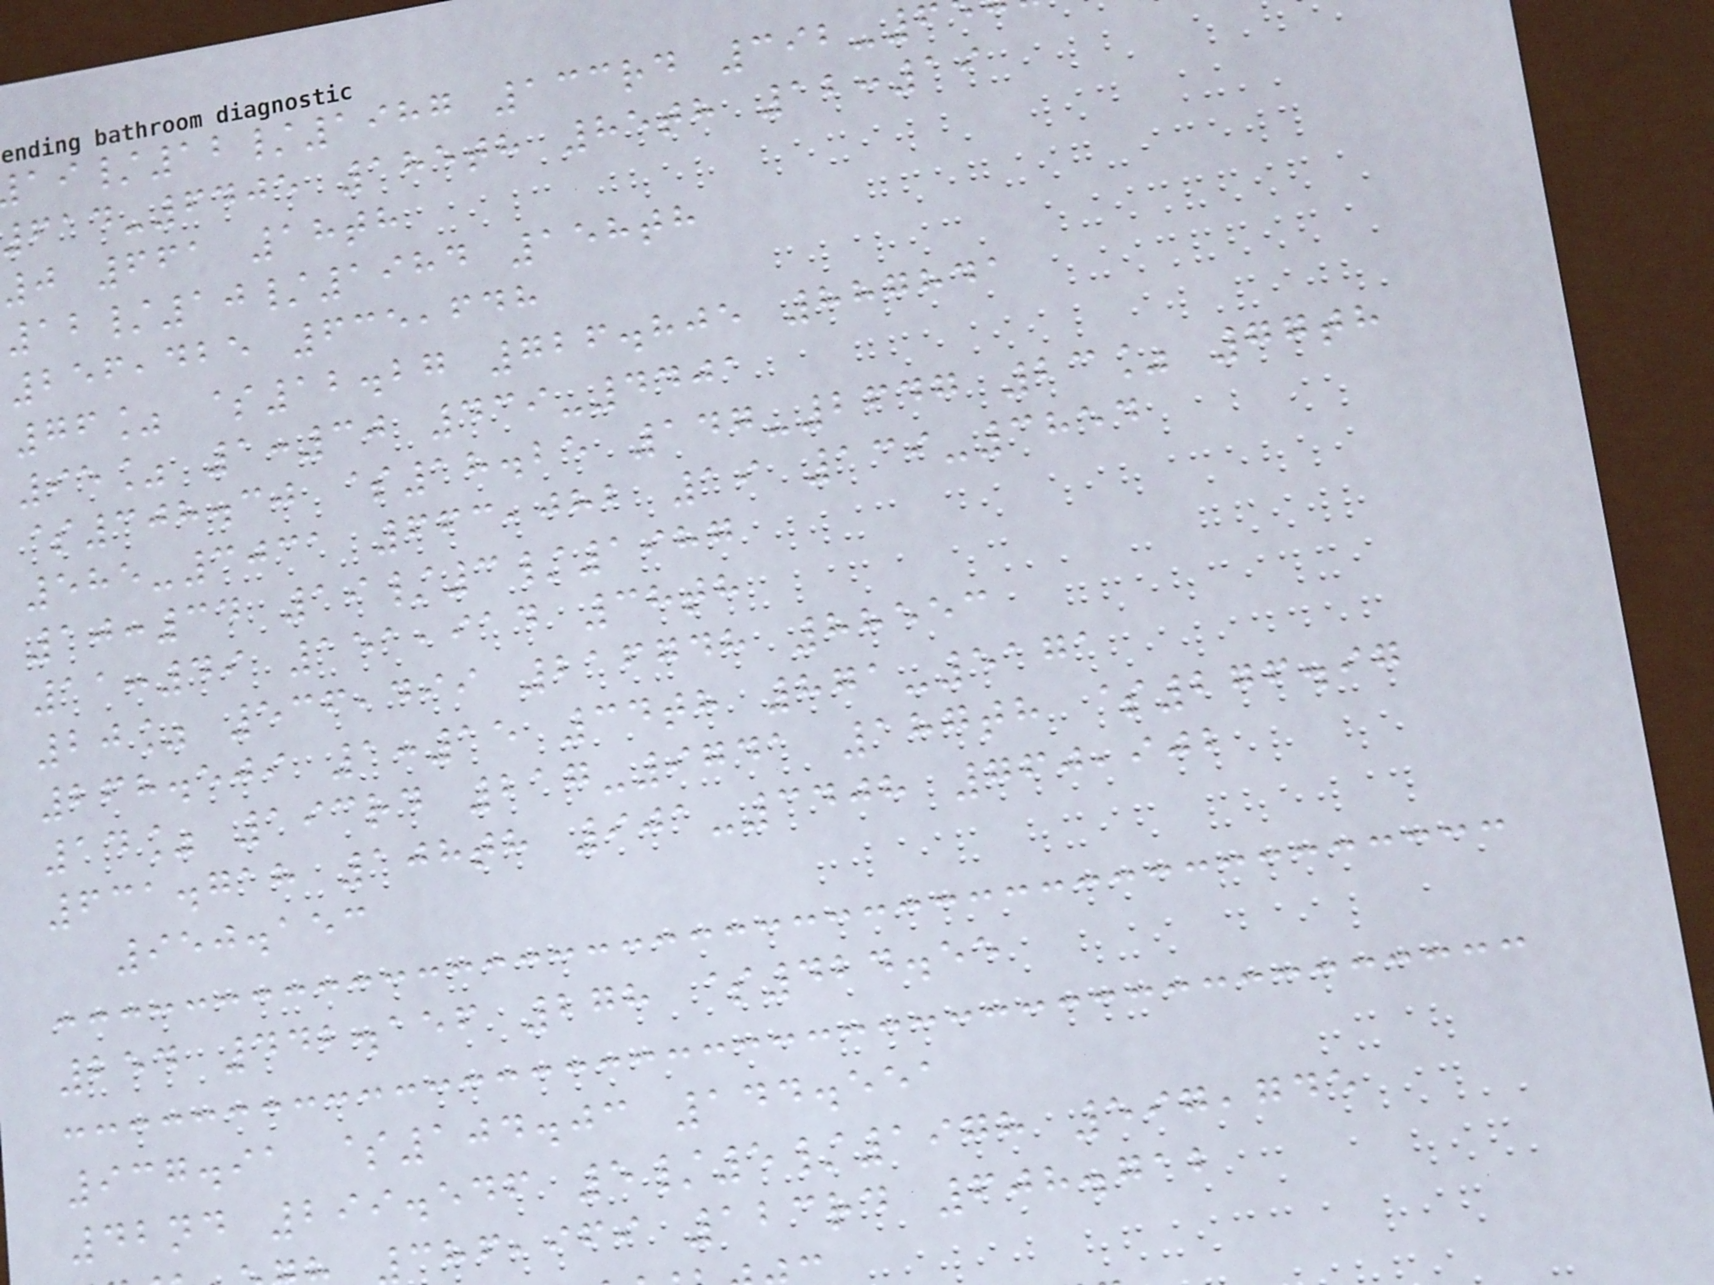/12/1987 133rd 392-6
-6405 185th 85th 12:19
0 661 18th
12/10/1984 158th
256,425 635,648
76% $12.27 726.805 887841
95% 1:30 439-4401
$308.30 $18.25 147-2647 23% 77th
585-3031 663,082 19 139-3854
10:34 19/3/1987
11:49 151,914 38th
20% 536,499 216748 88553
268.509 1:15 34th 871-5171
14% 193rd 217-9741 187th $276.97
631.718 108th 901-3408 760,902
950.153
254 442.156 278 $424.55
937.91 $104.03 144.551
42nd 299.546 5/5/1978 597,745
,ifi 123rd 608.712
